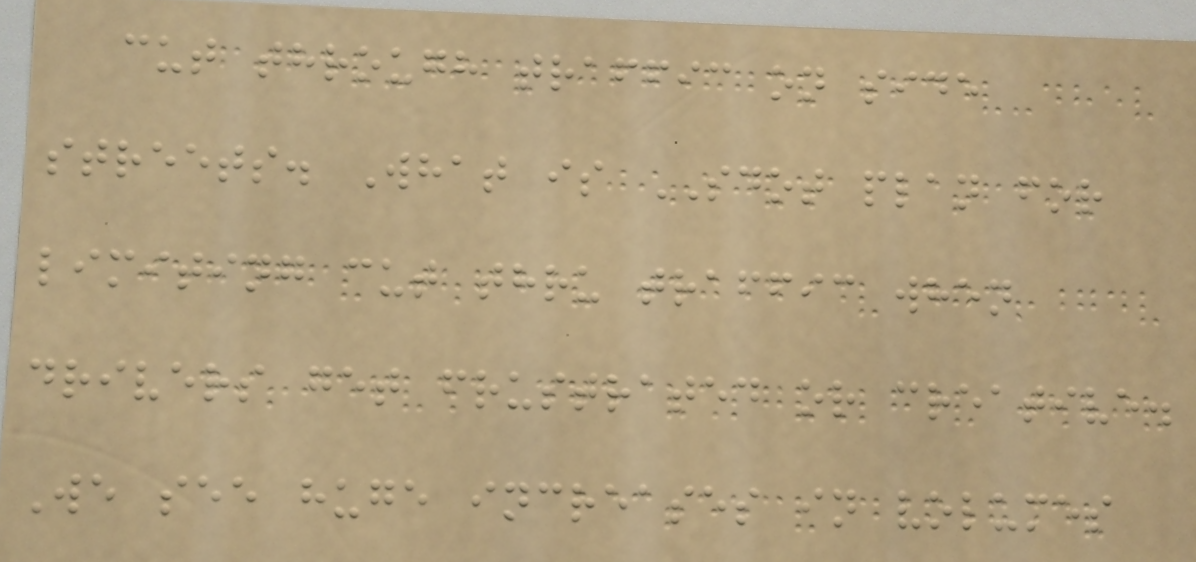cut through traffic on side
streets. What is SDOT plan for
limiting cut thru traffic when
drivers get frustrated or creative.
We see huge increases in volumes
